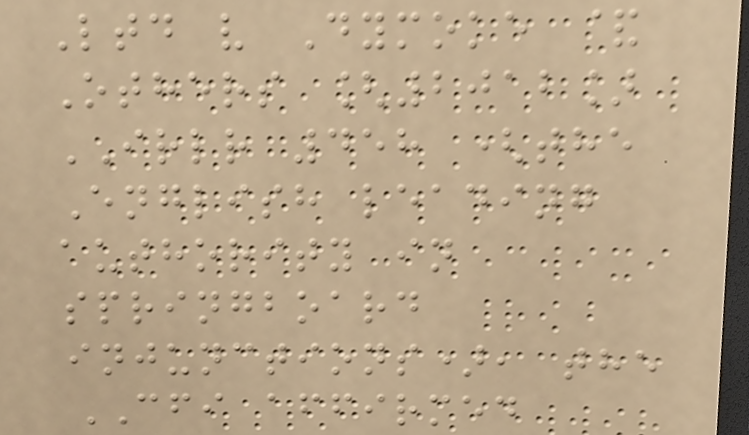Ltd v Dymoke &
Others [2012]
IRLR 458 (the
English leading
authority in
springboard
injunctions), the
CFI affirmed
